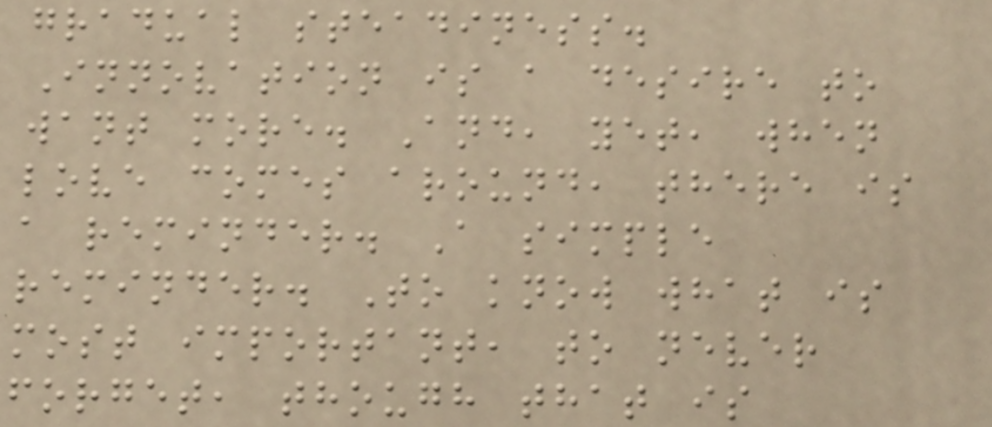gradual steadiness.
Innovation is a desire to
want more. And, yet, when
love comes around, there is
a reminder. A simple
reminder. To know what is
most important, to never
forget, though that is
